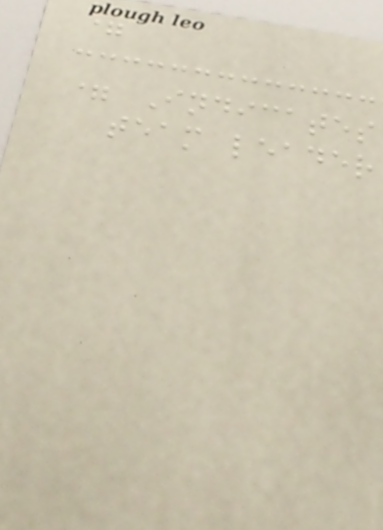=
= Indicates
team leader
